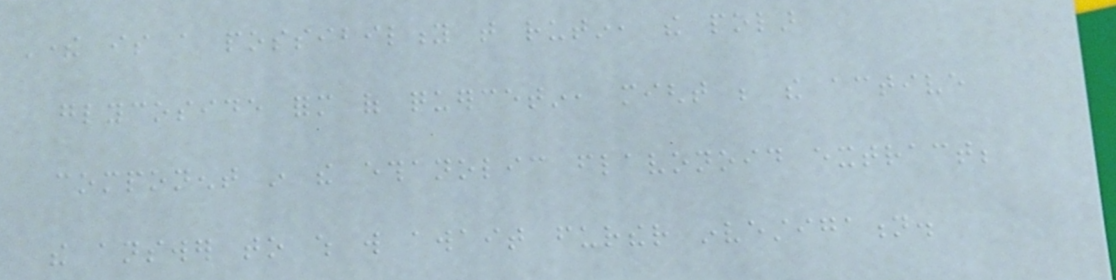There is a possibility that rutin, the polar
glycoside form of quercetin, might be the active
component in the ethanolic flavonoid extract;
the answer to which will await further investigation.
